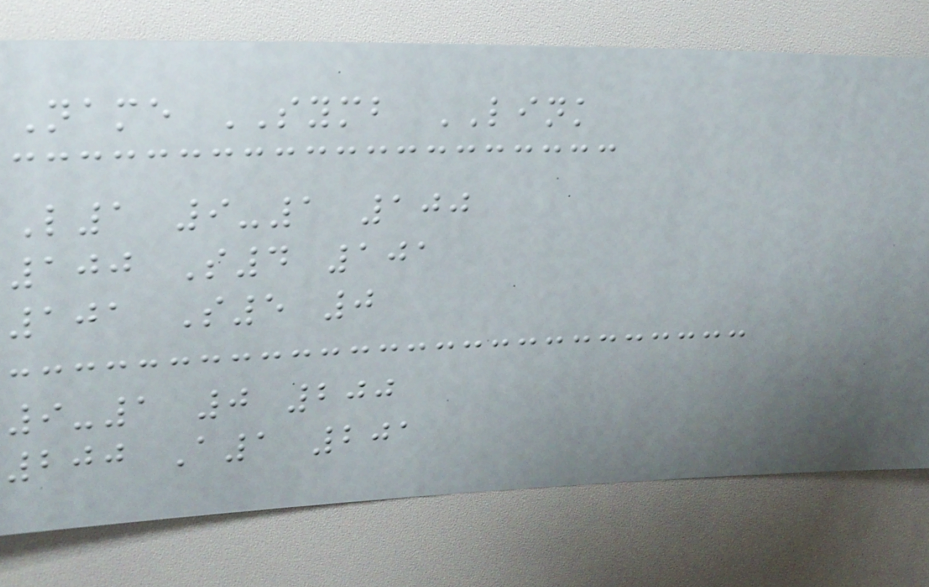Name SYMB LINK
L1 9-1 100
100 S4 101
101 S5 0
9-1 0 200
200 A1 201
